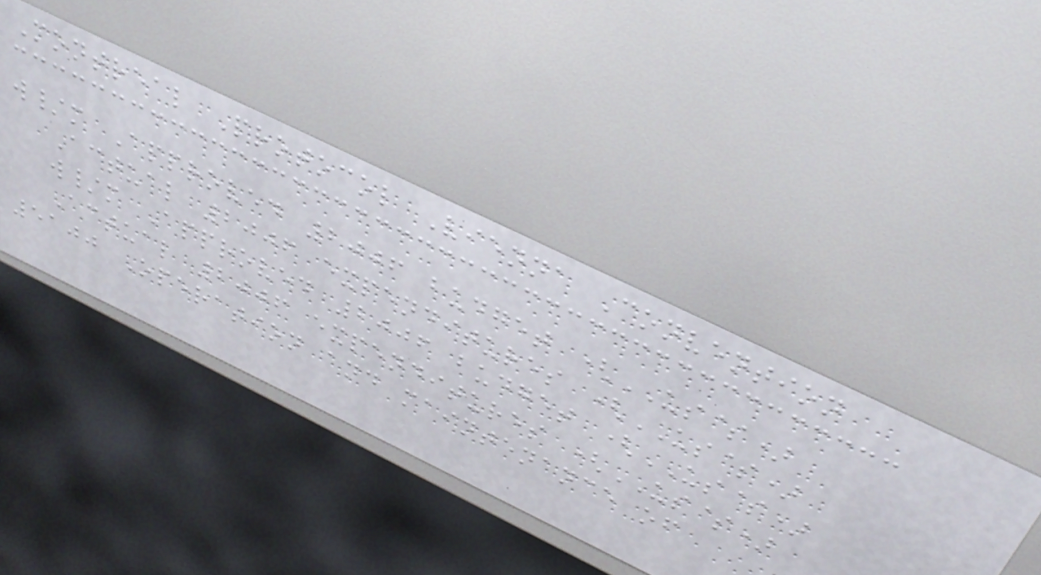Montreal Protocol Vienna Convention
w/m Approved 2006 budget (US$)
Actual 2006 expenditures (US$)
w/m Approved 2006 budget (US$)
Actual 2006 expenditures (US$)
5100 Operation and maintenance of
